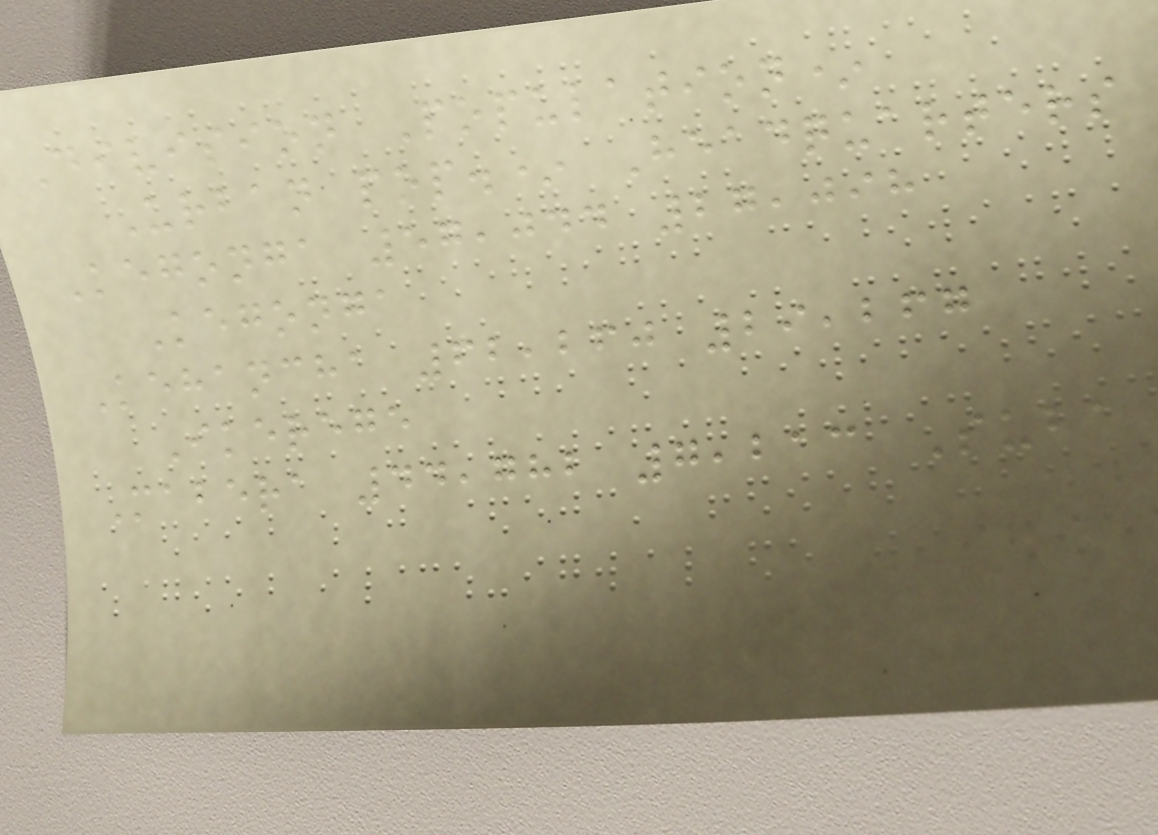Division Population*
Urban pop.* Headquarters
Kegonga 57,044 27,098
Kegonga
Kehancha 62,260 29,267
Ikerege
Mabera 44,782 7,213 Suba
